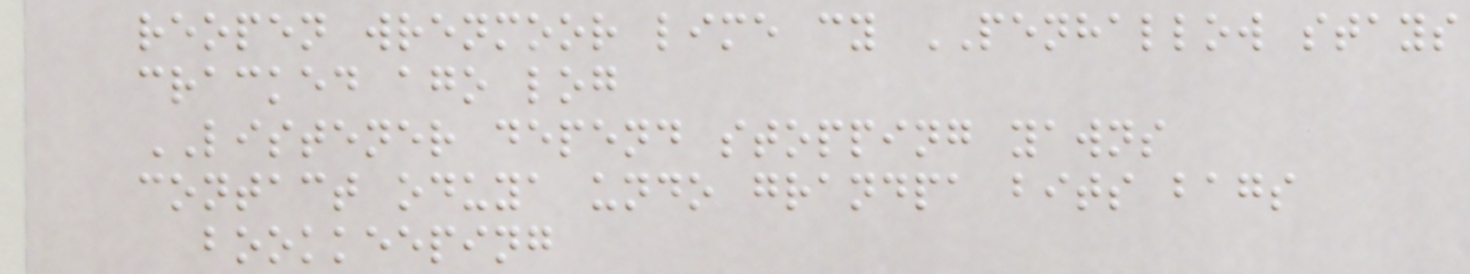reopen wrenmoor lime cy PENHALLOW stays
cracked ago log
LISTENER depend stopping yawns
contact oduya undo grandpa bits bags
bookkeeping
